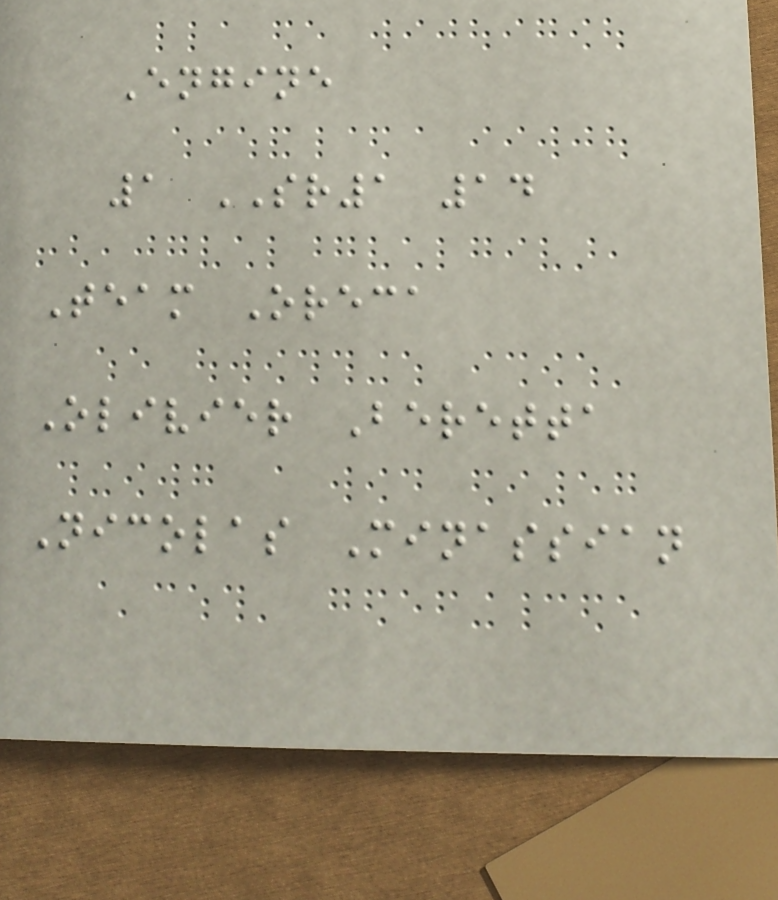Engine
1 SR1 14
Team Oreca
Olivier Beretta
Nicolas Minassian
